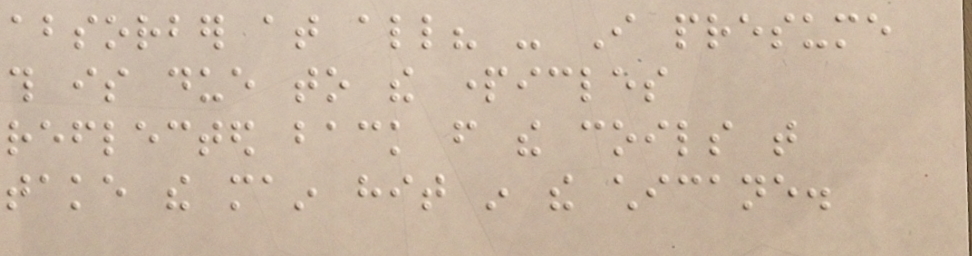absorber at all? - I presume
this is due to the particles
reflected back from the coils that
take the main hit in the chicane.
